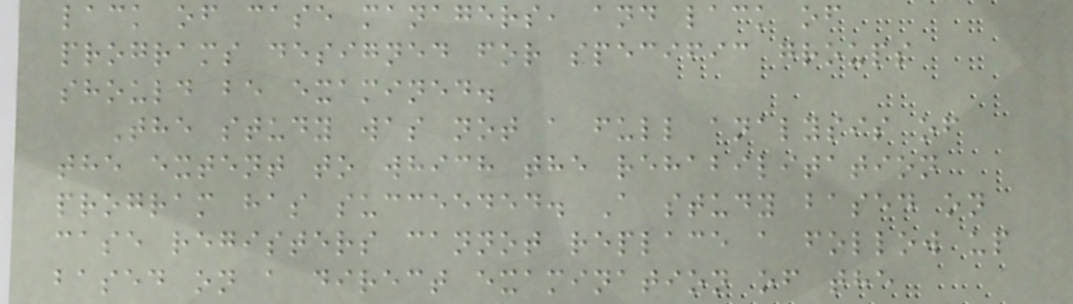lack of case managers, and lack of
programs designed for specific groups
should be examined.
The study was not a full analysis of
the extent to which the rehabilitation
program has succeeded. A study based on
case registers cannot replace a follow up
based on a direct examination of the
